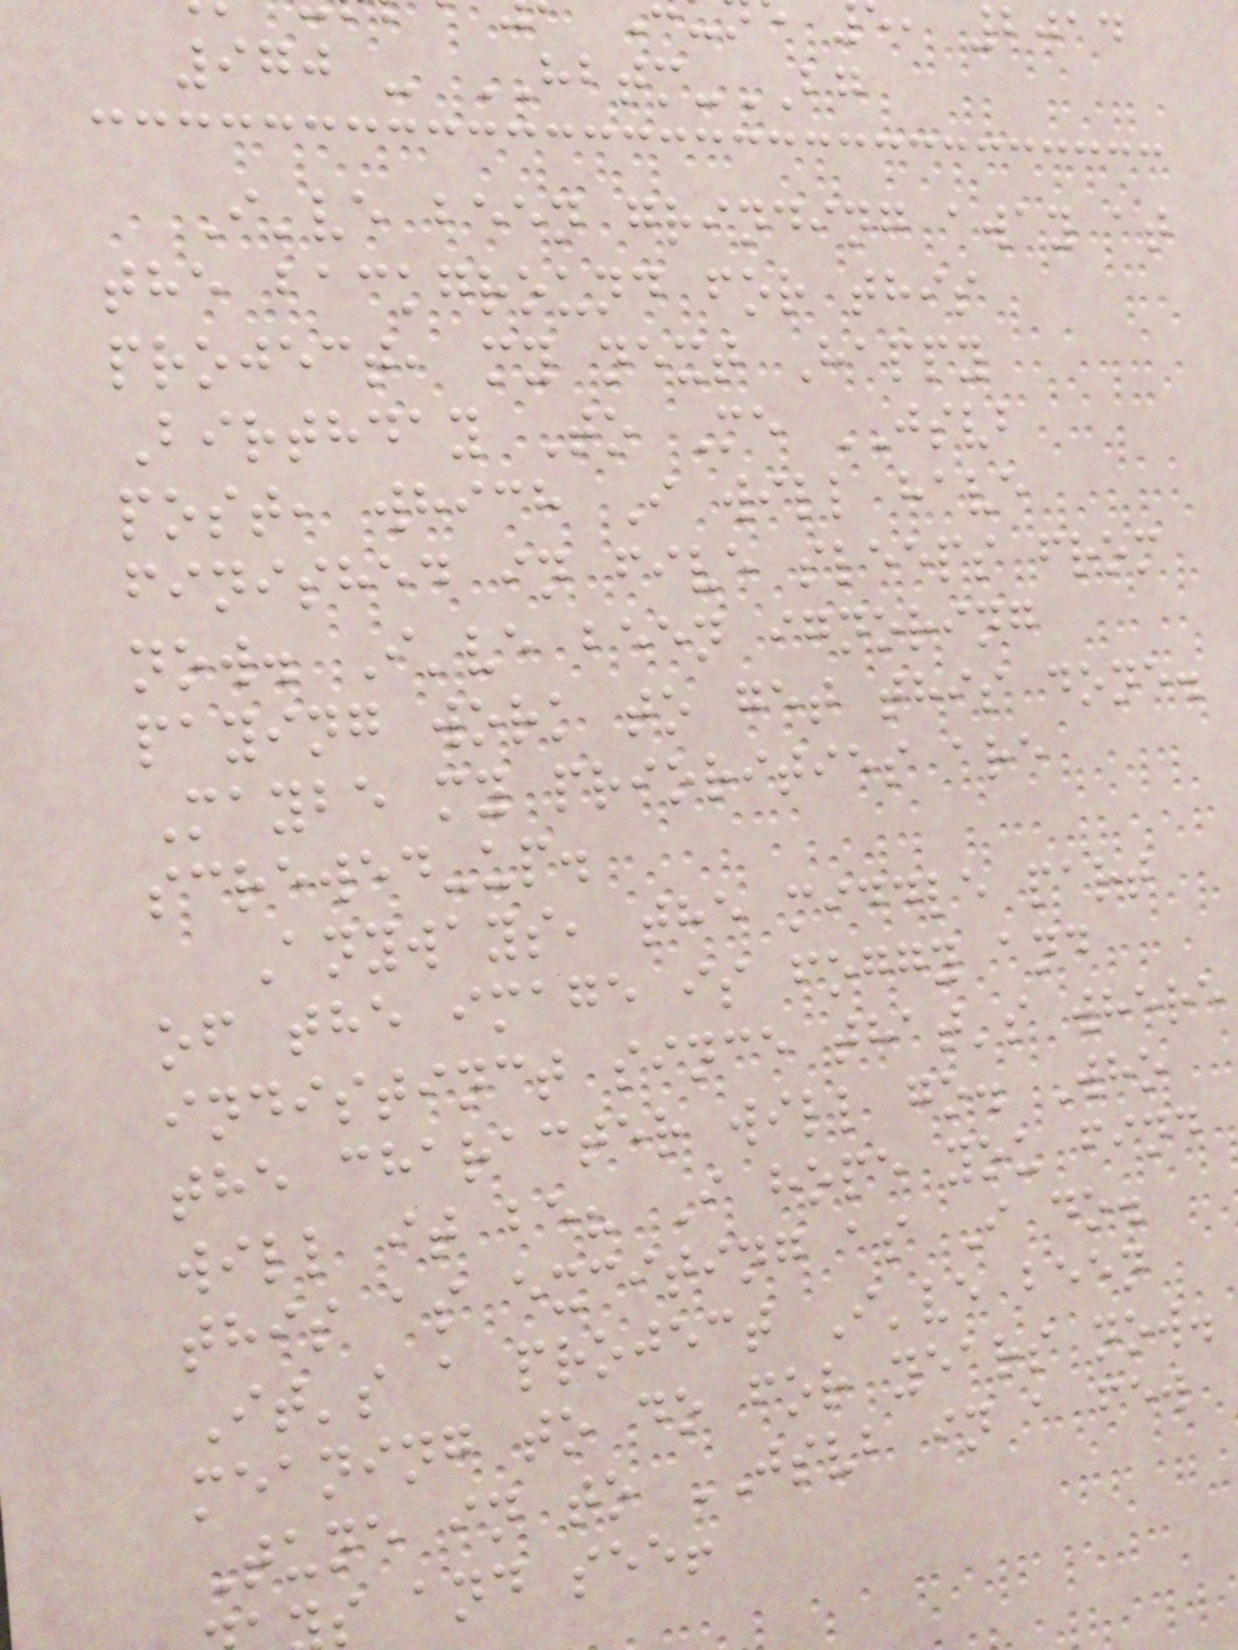, 2014
970 - HBTM-BG
I've been grinding away at
the background for this
project, my next Happy
Birthday To Me JSVB
post, which I will have
finished in five sleeps from
now. I've been ignoring
paying work to get this done.
Maybe my priorities are
screwed-up.
Anyways, the middle part
of the image is foggy and
indistinct since that's where
the character will go. Who
will it be? I hope you find
this as exciting as I do.
It's a project I've been
meaning to do for years now.
Tune in to JSVB in a few
s and see!
